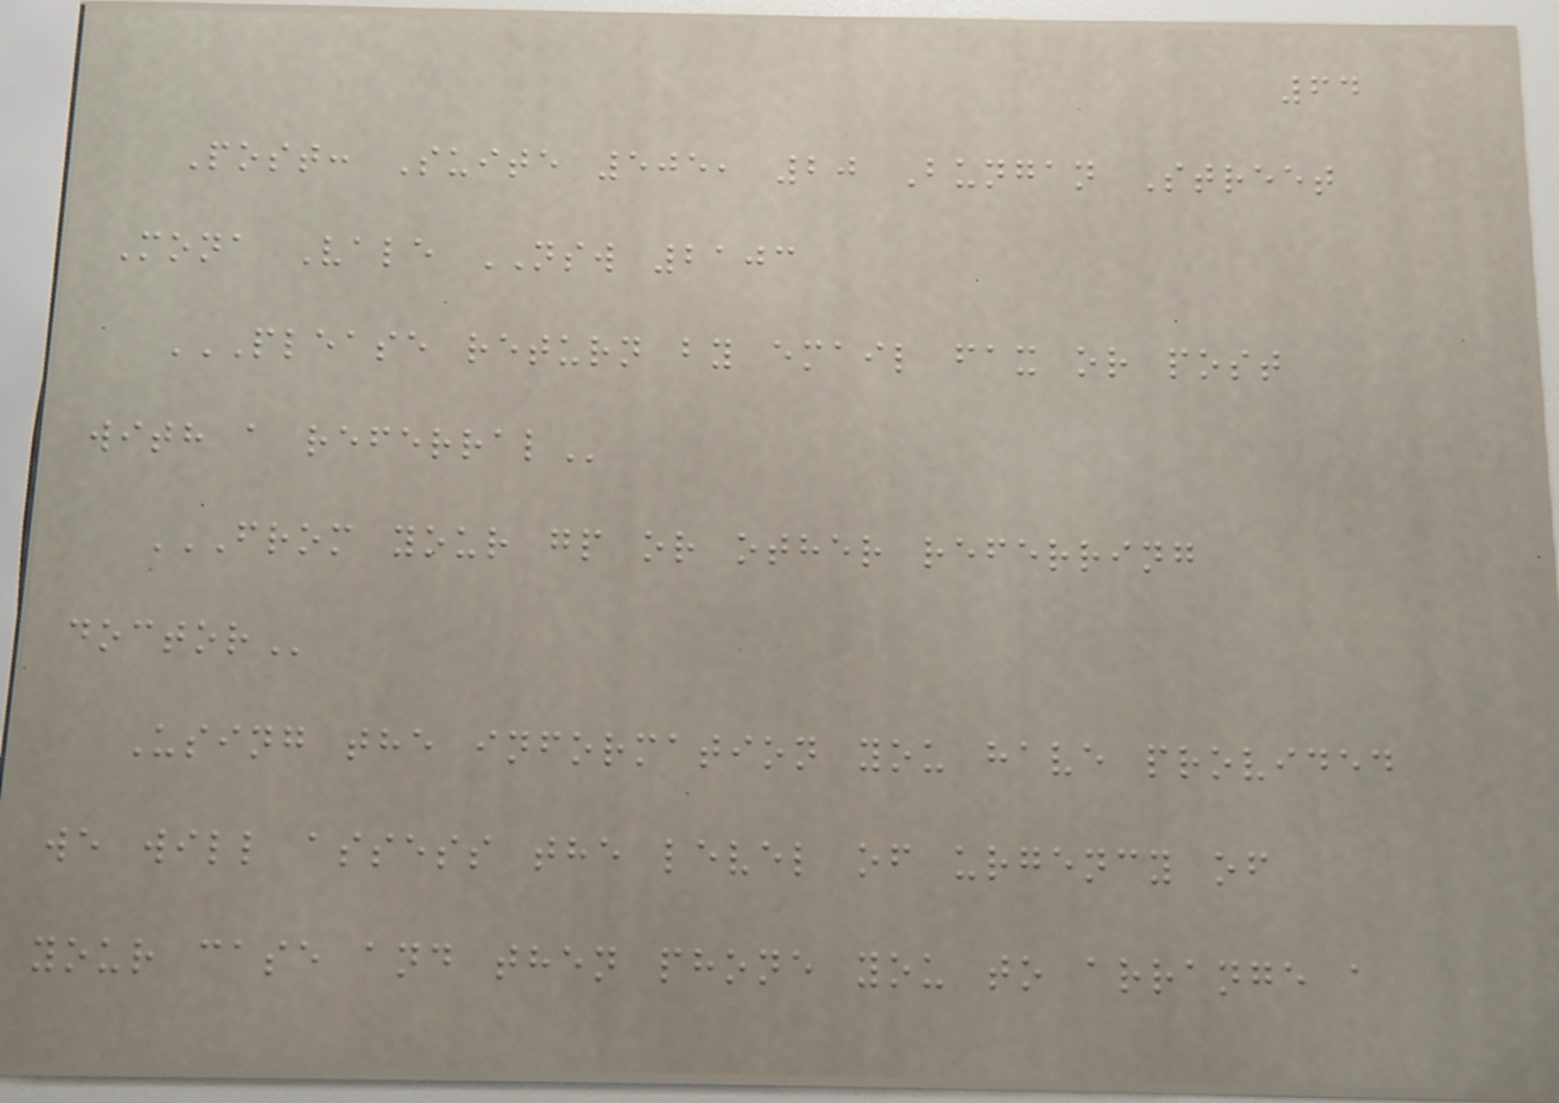64
Post: Suite 505, 20 Bungan Street
Mona Vale NSW 2103
PLEASE RETURN BY EMAIL FAX OR POST
WITH A REFERRAL
FROM YOUR GP OR OTHER REFERRING
DOCTOR
Using the information you have provided
we will assess the level of urgency of
your case and then phone you to arrange a
